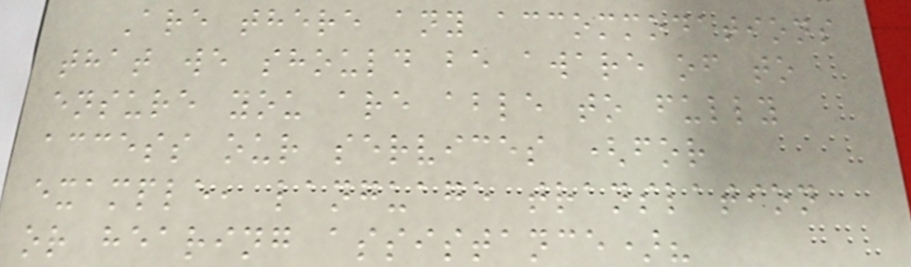Are there any accommodations
that we should be aware of to
ensure you are able to fully
access our services (for
example, language translation
or hearing assistance)?
